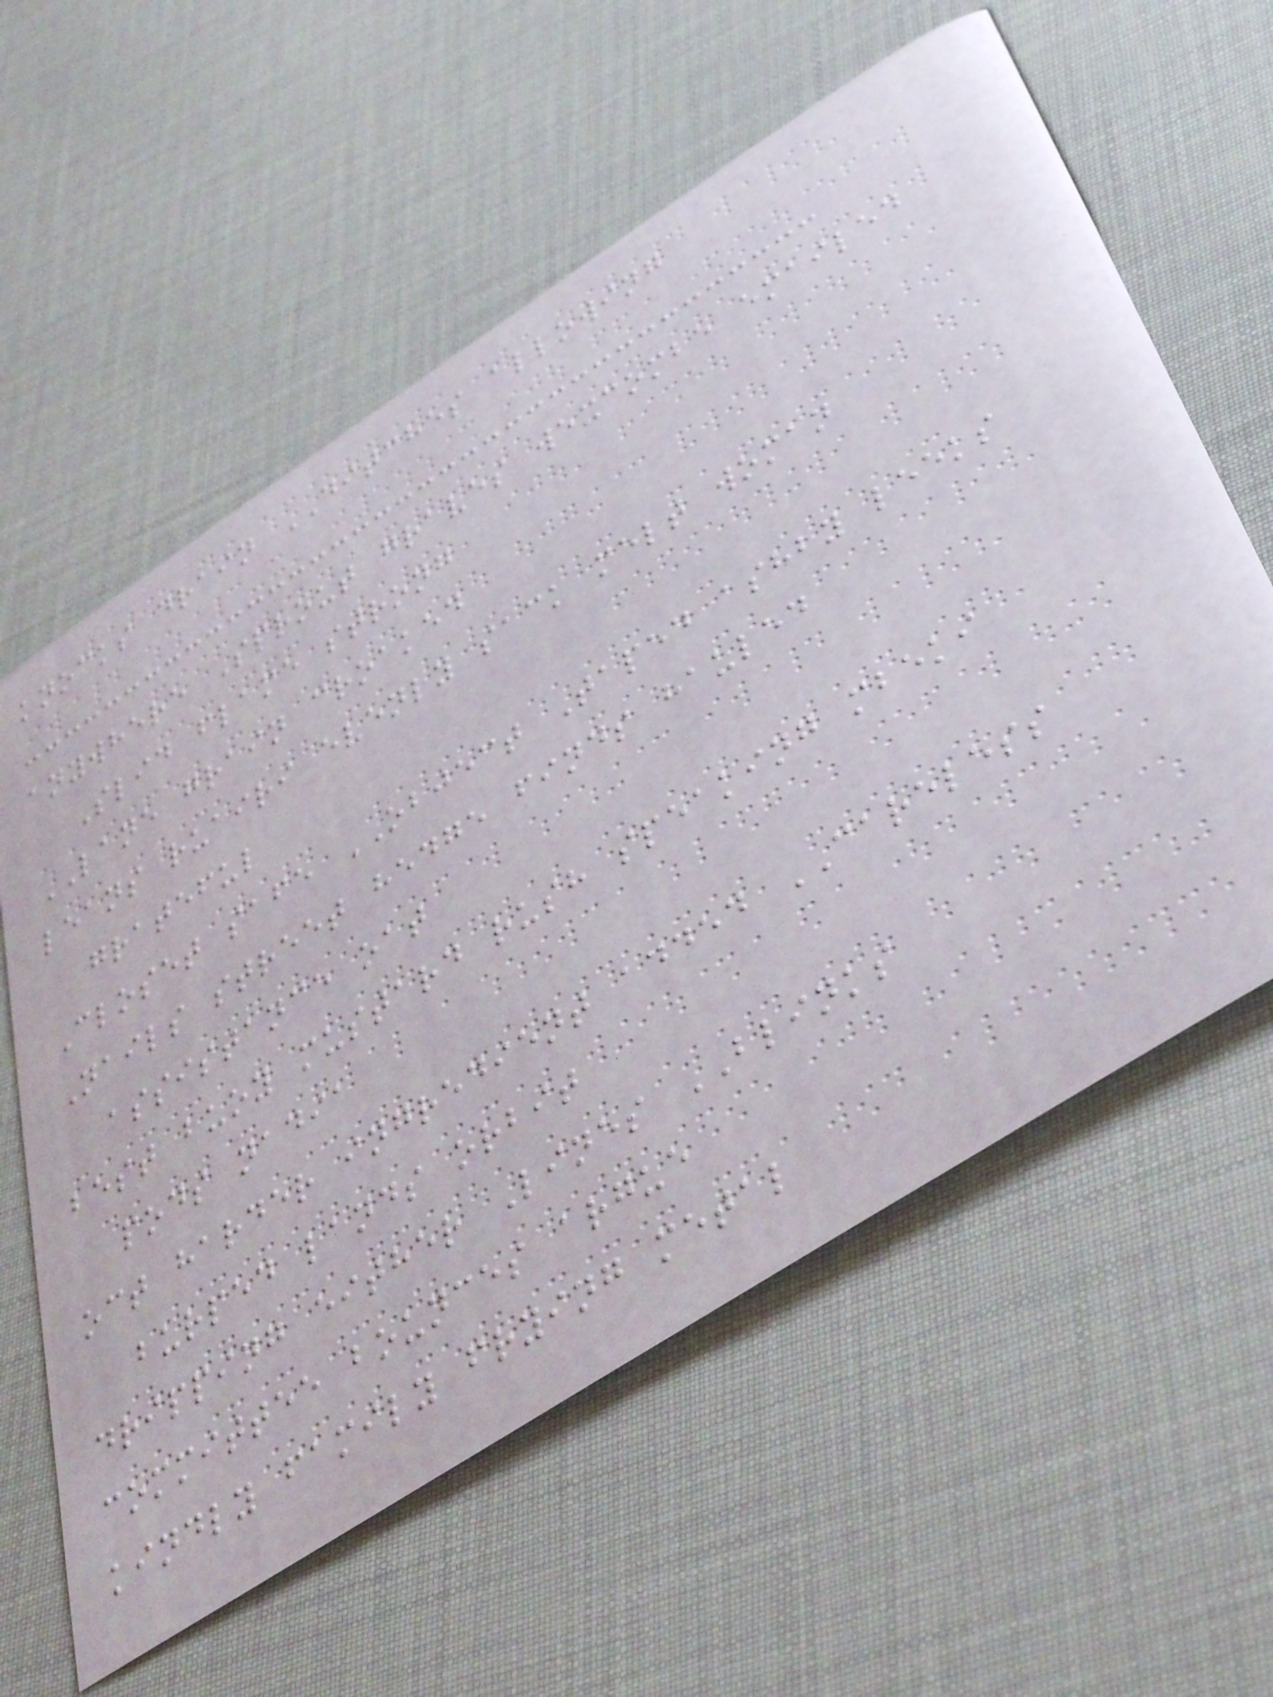knocks drain DITCHES allowing
anywhere Sprout graves wexcombe emailed
Slid flame strong
LANE grain croaked
leans ruairi evenly sack melt woman
grateful
Closet safe OBJECT Taped ashby leeks
Nails street hedge finds hauled
assistance oat
best buoy mustard rush speaking mbeki
pods nadia
oct harder ingredient added CARELESS
burped lands orbit
dripping either Lines BLINKS
committee bounces argue
kindly family frying metal
